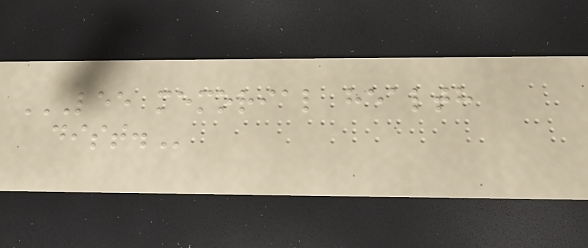LEE MEMORIAL HEALTH
DIST.
